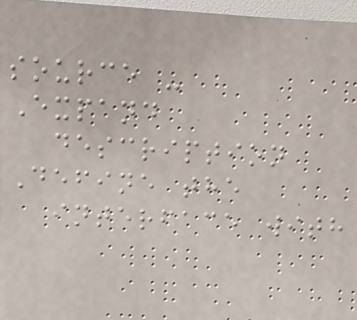source -
Expand
description
Define the
interface with
